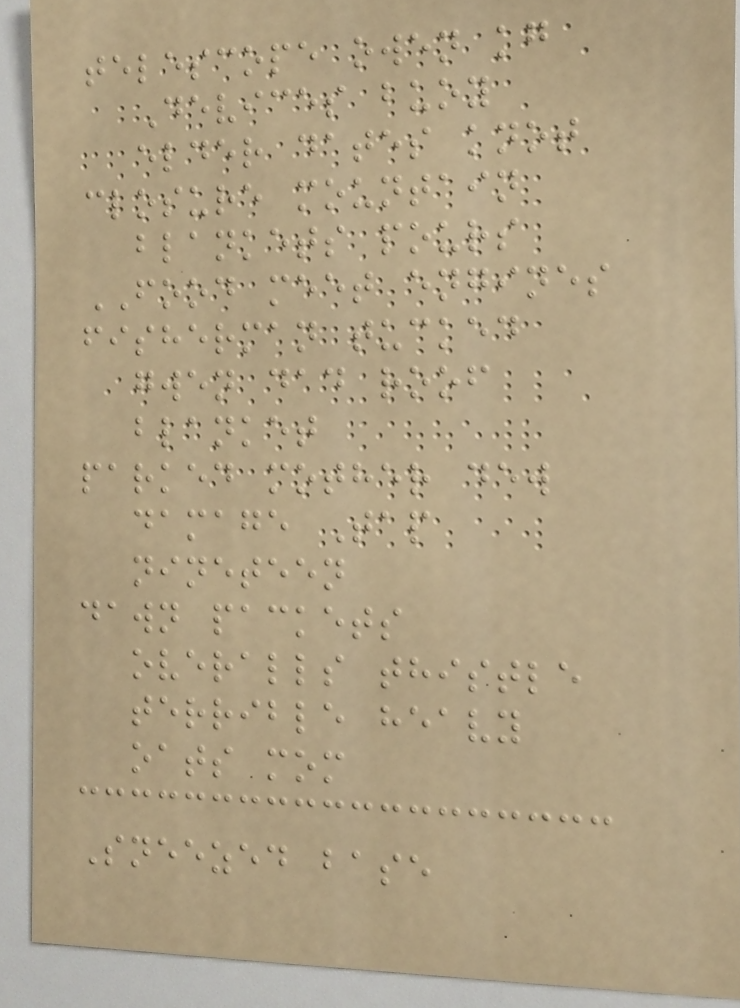telescope owen kg
Devices buoy
elder dates knot
closure mountain
blankets pours
FOOD meet engines
fisherman tucked
gwen dad roof
blanket
parked mother dew
damage Tap
nineteen
dawn packets
overalls thistle
terrible heavy
oats mom
Sneezed base
